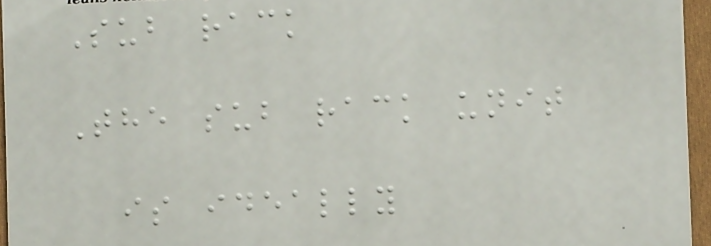Sub rack
The sub rack unit
is ideally
